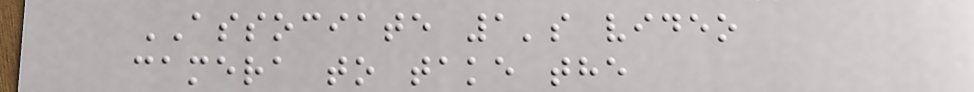ASSOCIATE 1's video
camera to take the
